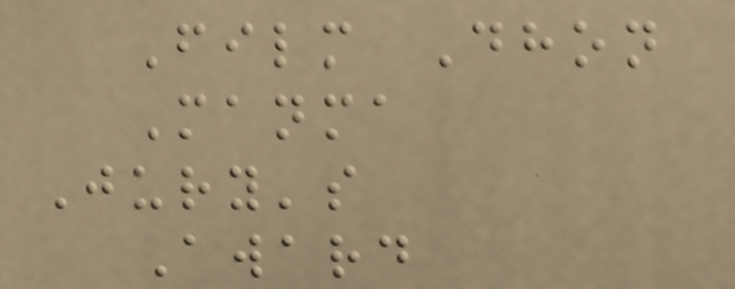Film Dhon
Manma
Jury's
Award
